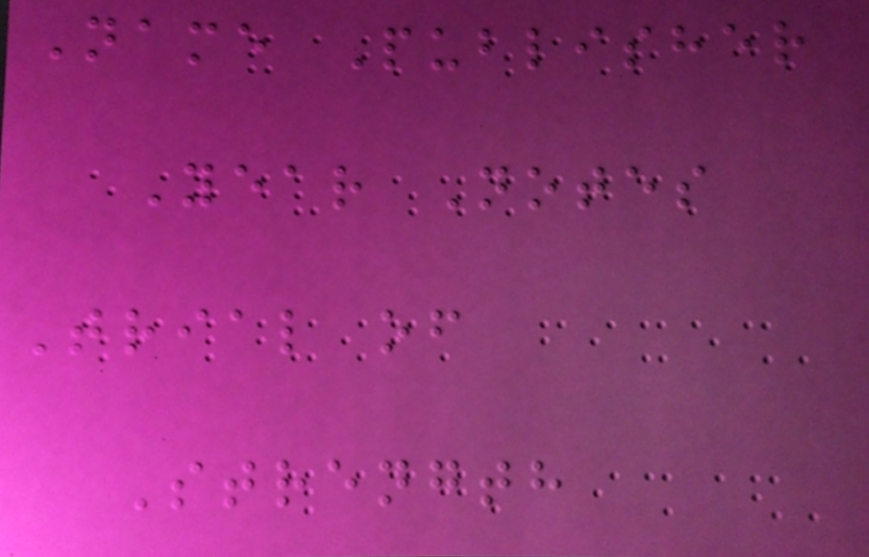Name Publisher
Year Notes
Trial of
Strength
